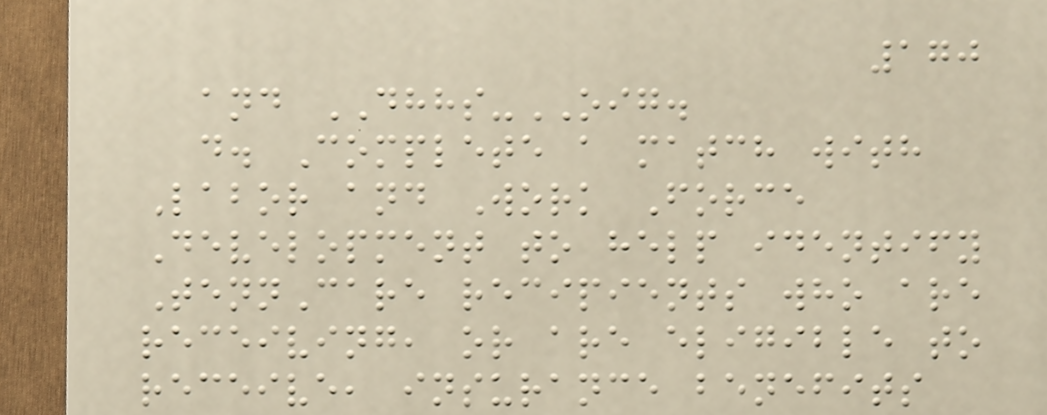170
and DHHS-OIG.
d. Complete a match with
Labor and Work Force
Development to help identify
TennCare recipients who are
receiving, or are eligible to
receive, insurance benefits
